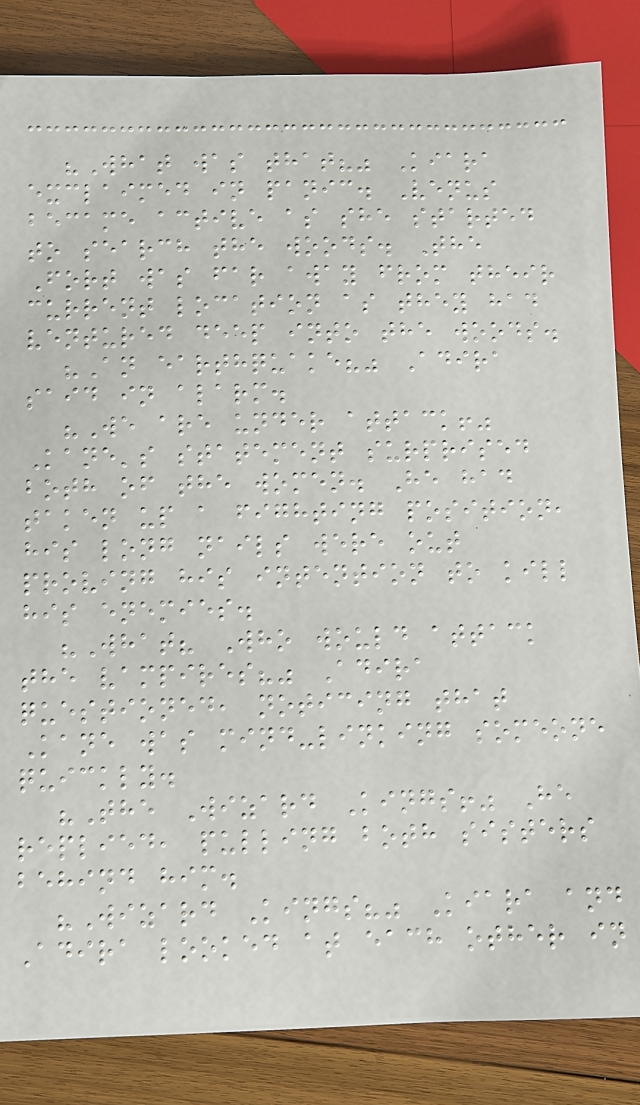"What was that?" Kiara
exclaimed in panic. Venus
became active as she started
to search the woods. The
Fort was far away from their
current location as they had
ventured deep into the woods.
"An earthquake?" Adira
said in alarm.
"We are under attack!"
Kane's statement surprised
both of the women. He had
taken up a fighting position,
his long nails were out
proving his intention to kill
his enemies.
"What? Who would attack
the vampires?" Adira
questioned, noticing that
Kane was mind-linking someone
quickly.
"The Wizard Kings!" He
replied, pulling both sisters
behind him.
"Wizard Kings?" Kiara and
Adira looked at each other in
